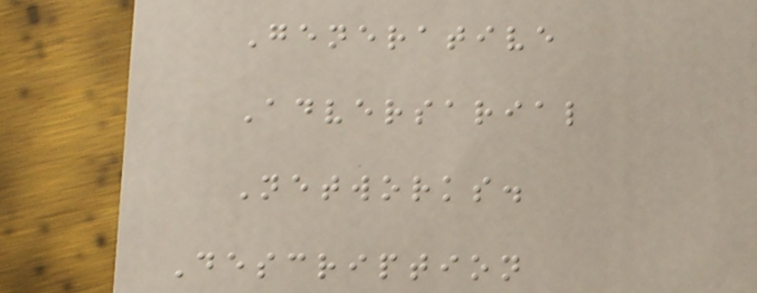Generative
Adversarial
Networks.
Description
